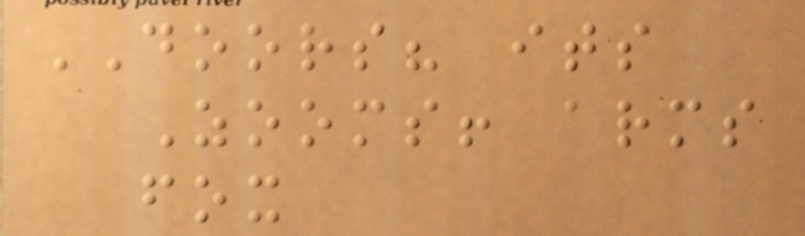DOORS? its
Zooms! arms
fox
